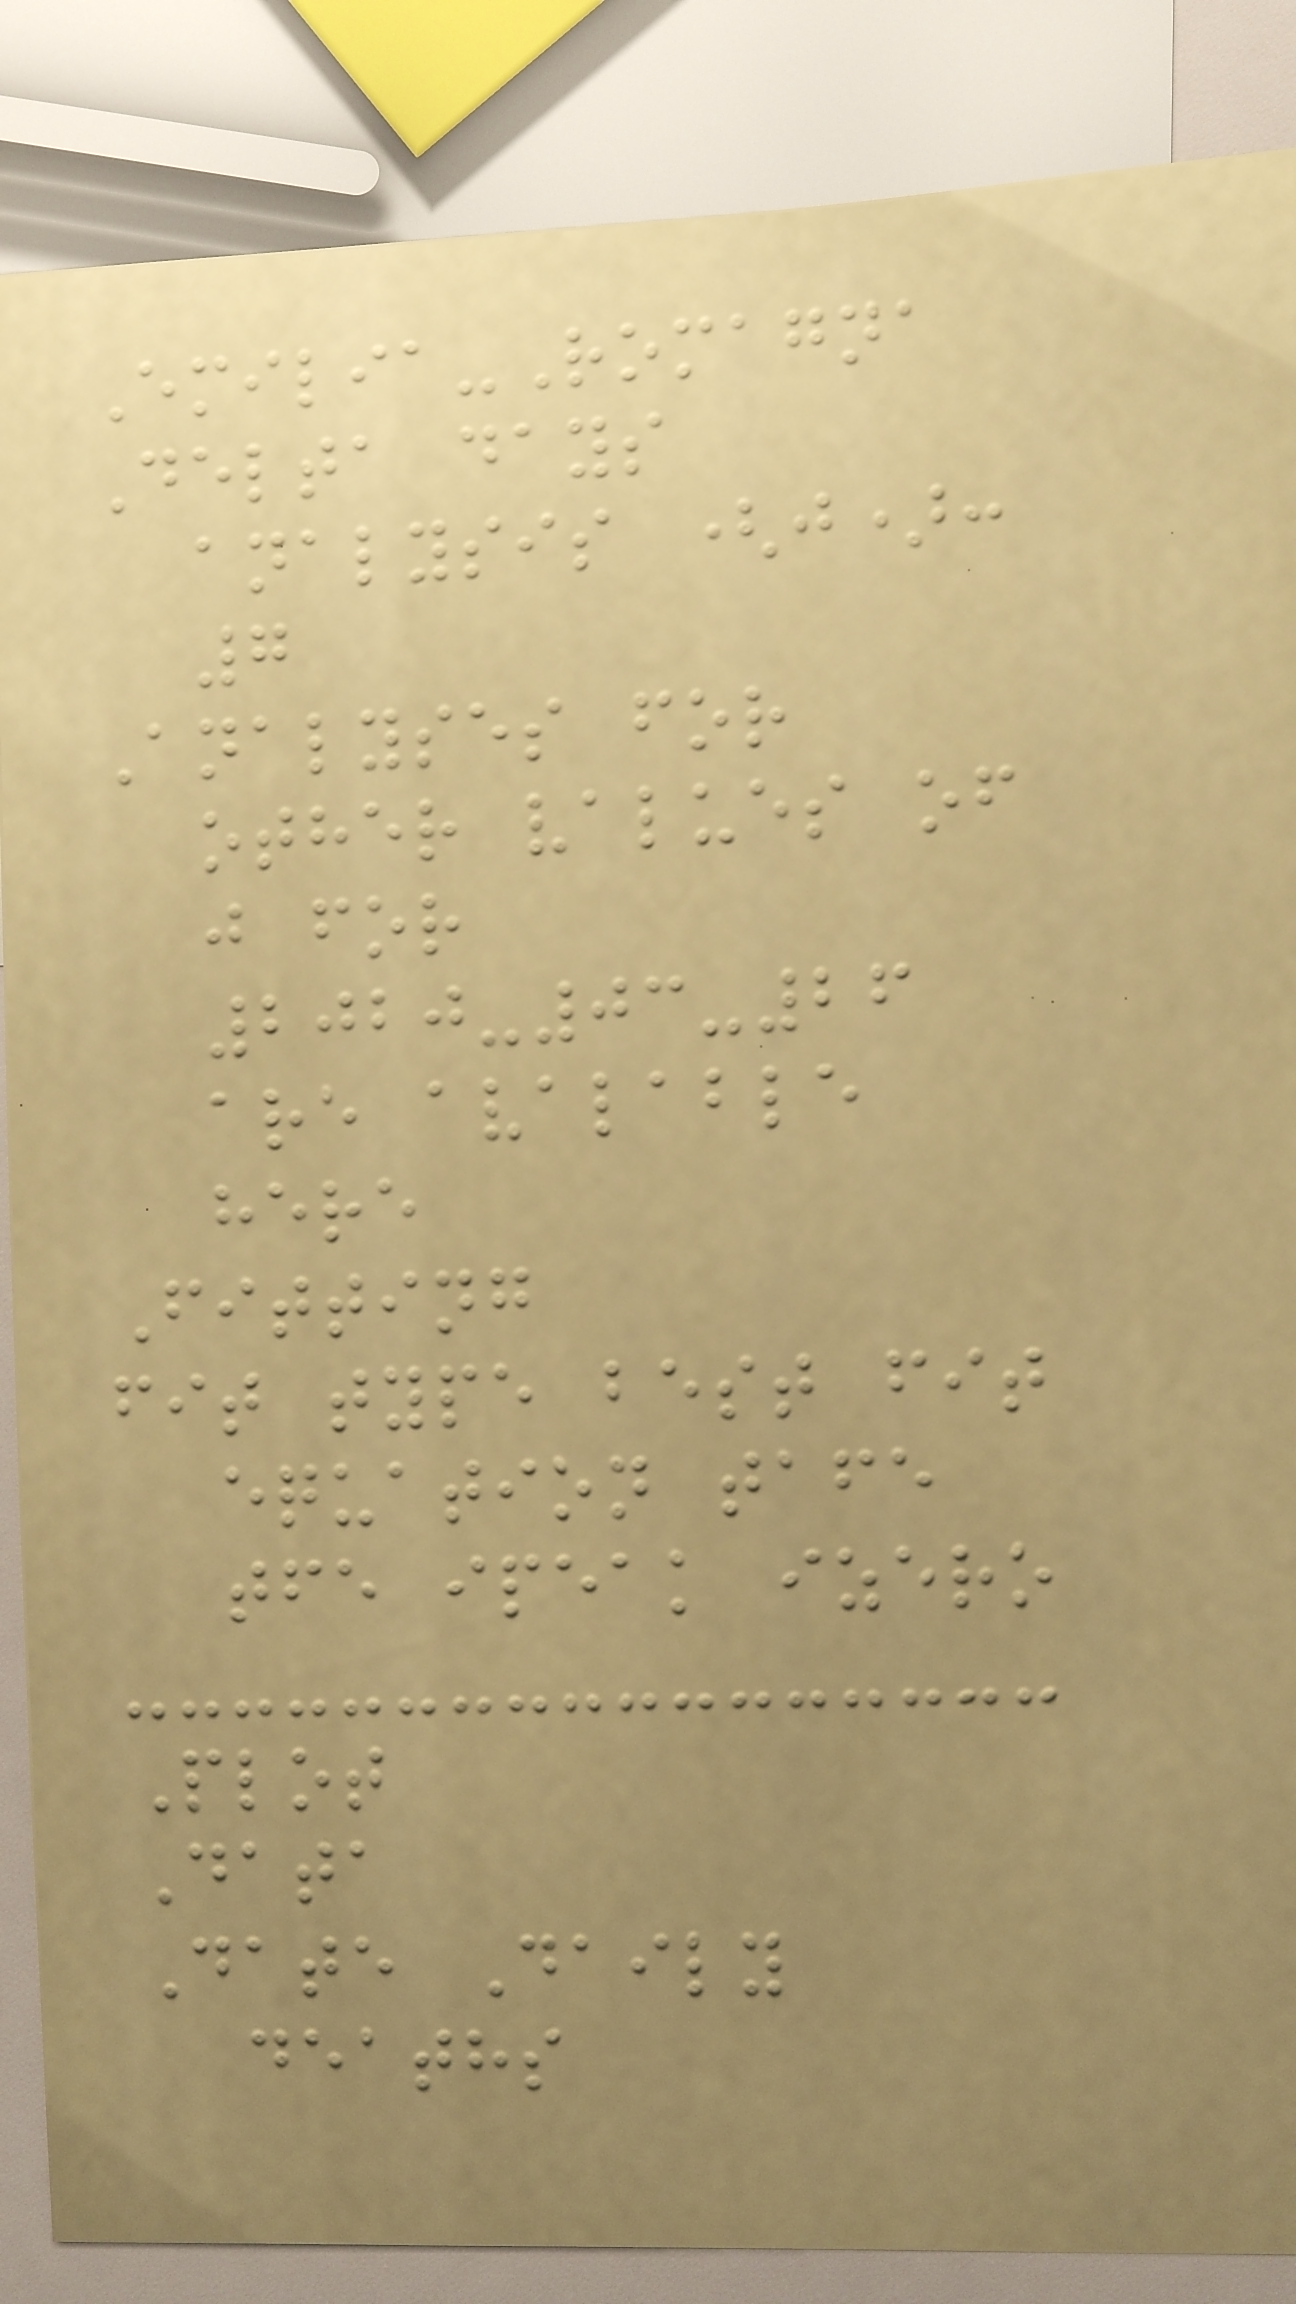Emilia-Romagna
Delta days
analysis (j):
7
Analyses for
other values of
j for
2020-03-26
are avalable
here
Fitting
fit type best fit
equation tafe
tfe ipeak izero
Plot
Data
Date Daily
deaths
